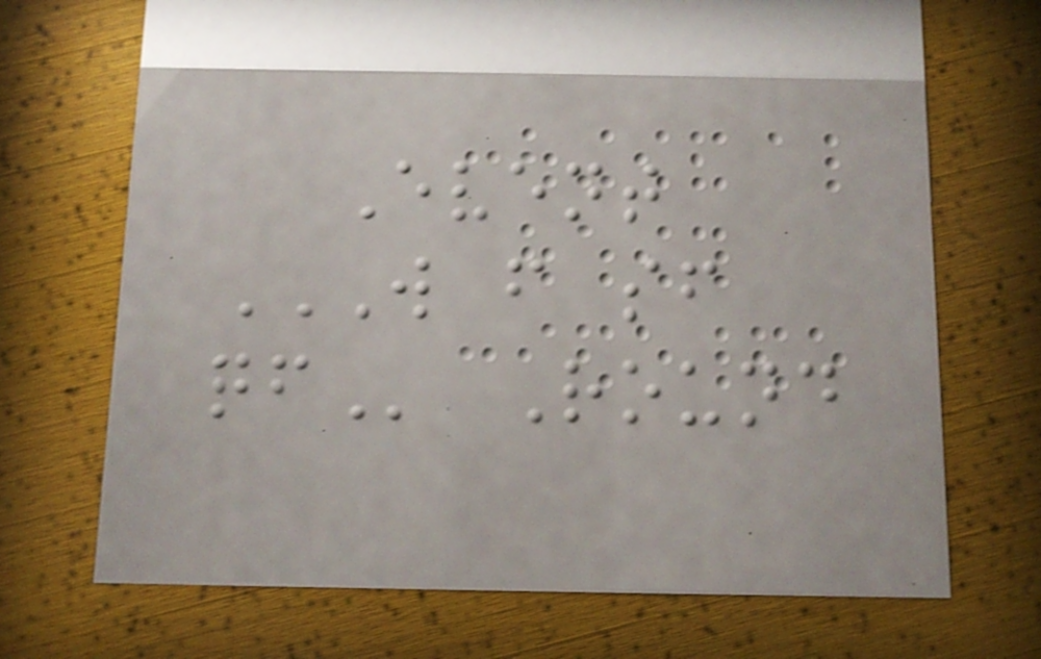Event
W F SF
QF Round
